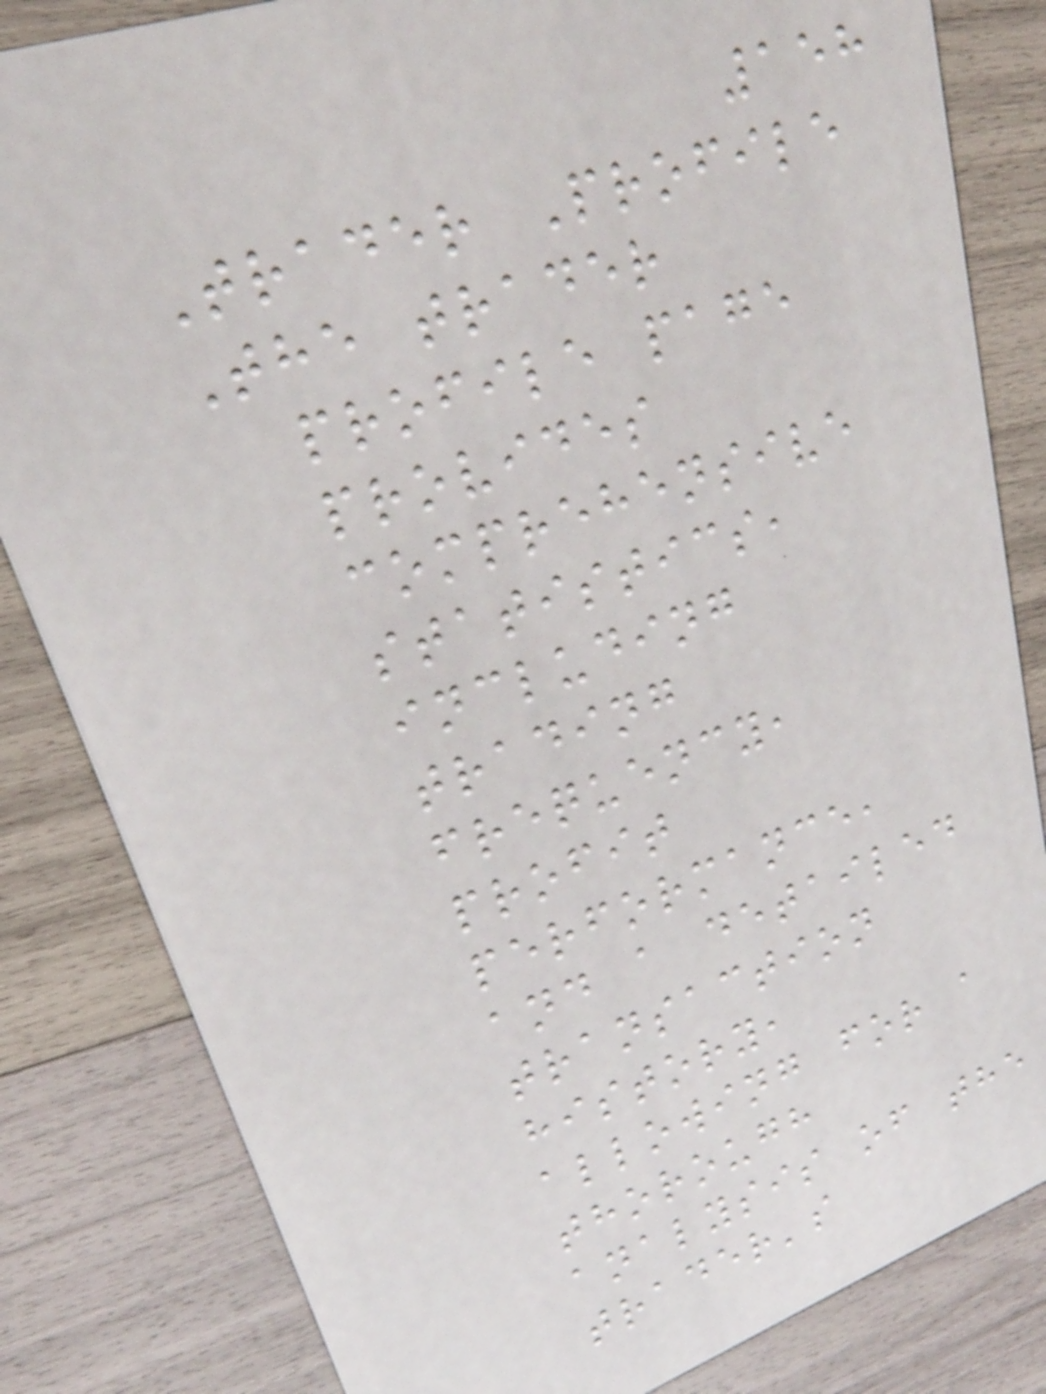158
Trader Profile
The trader
profile page
provides
comprehensive
statistics,
including
trading
frequency,
profit
performance,
and a detailed
transaction
history,
allowing for a
thorough
analysis of the
trader's
